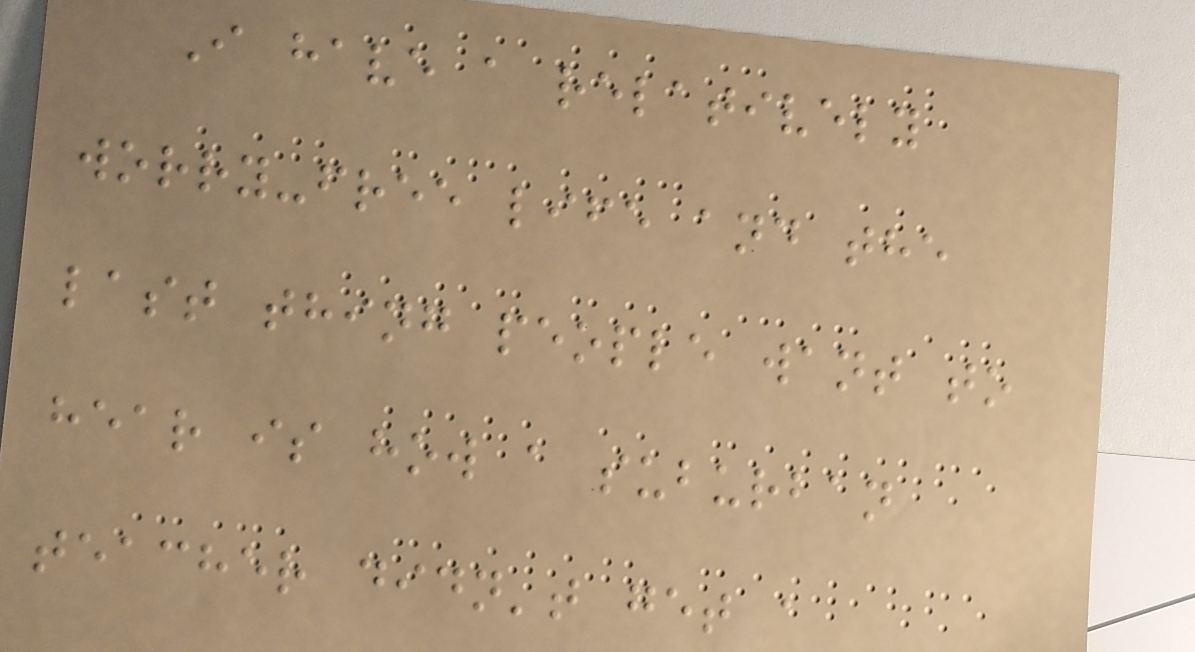I have a relatively
worry-free life and the
last thing people want to
hear is how a suburban
teacher didn't get a
